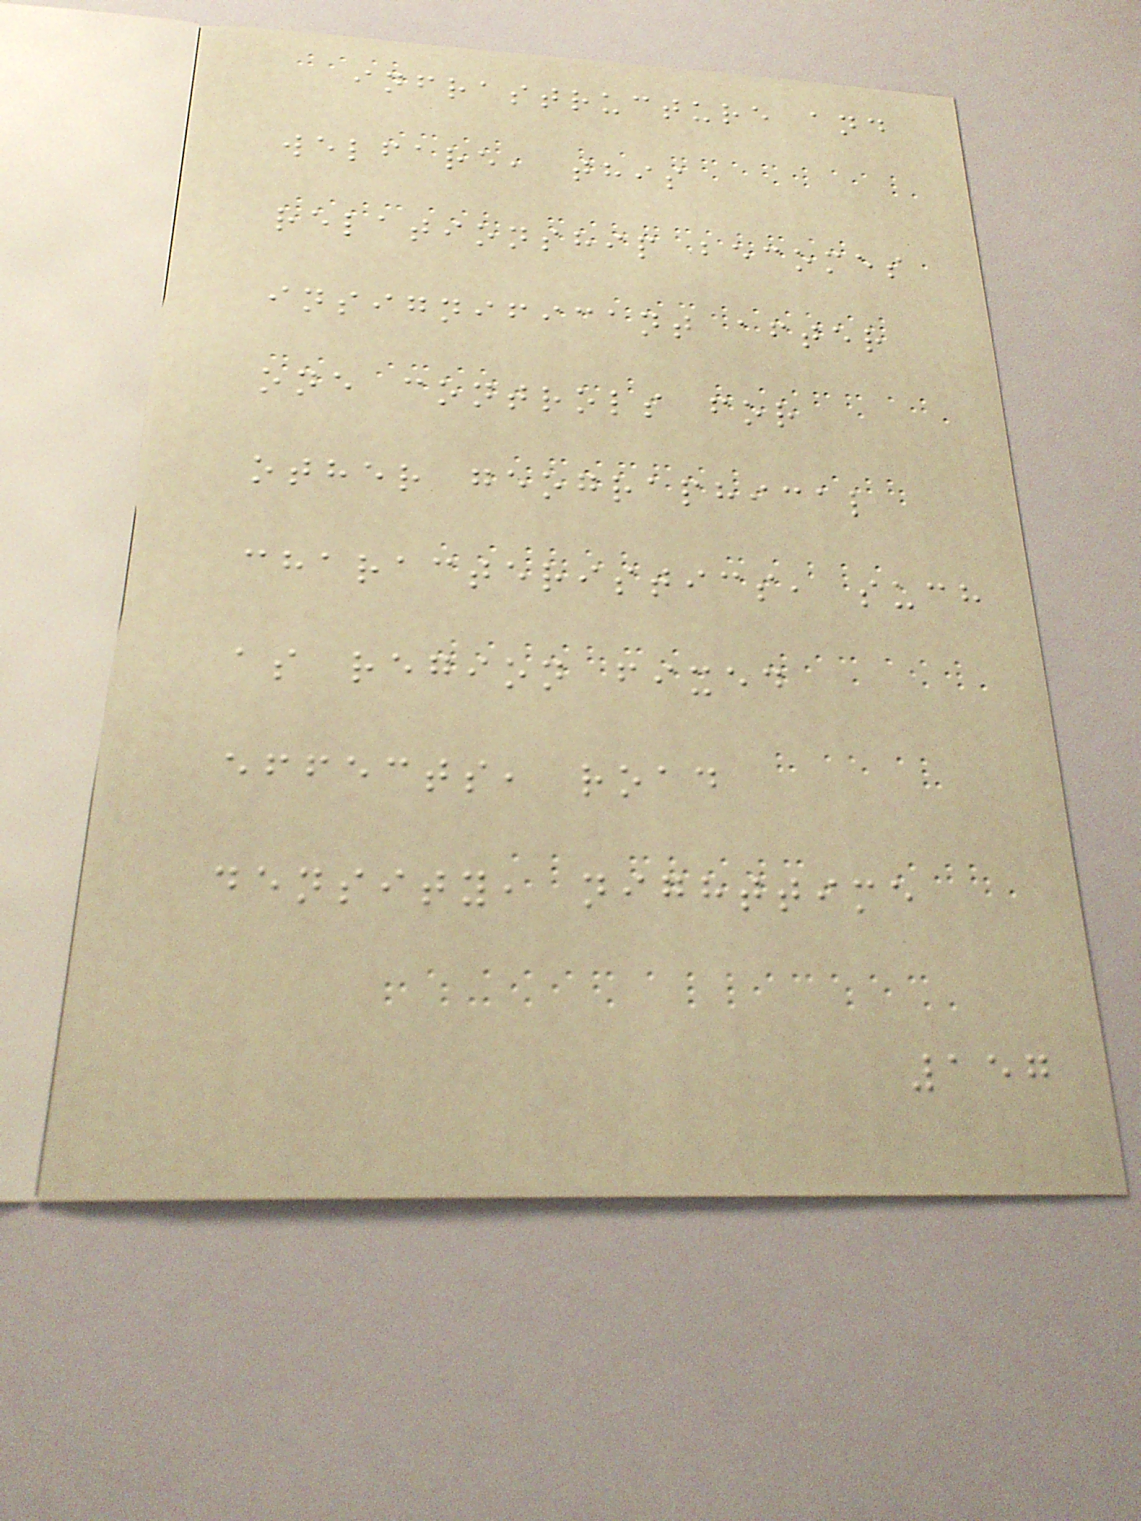infrastructure and
welfare, this
relationship becomes
insignificant after
one controls for
other geographical
characteristics, such
as region fixed
effects, road
density, nighttime
157
